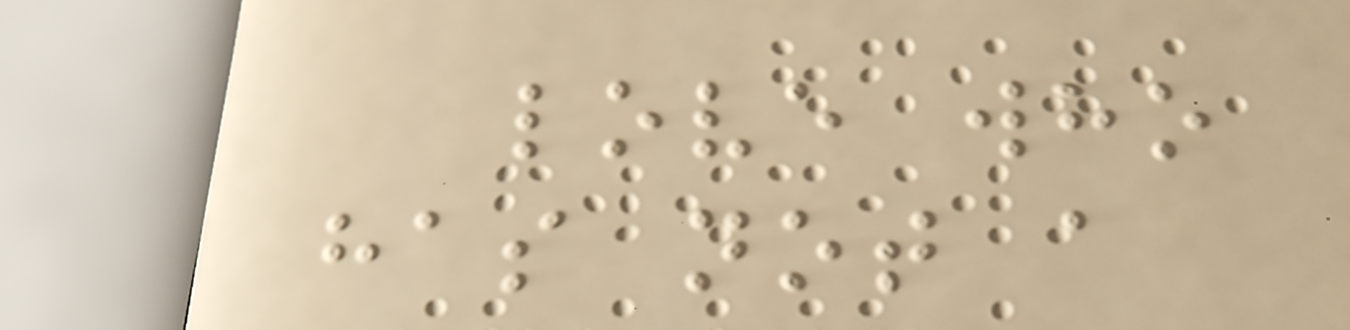love who
has not a
